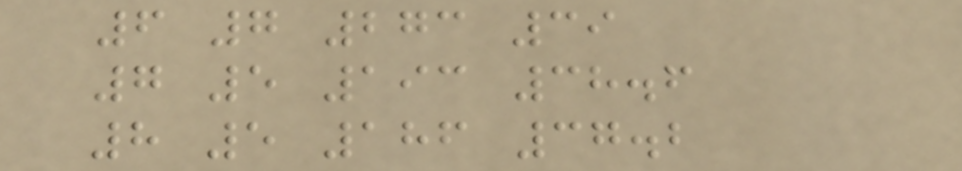6 7 273 39
7 5 193 38.6
8 5 186 37.2
